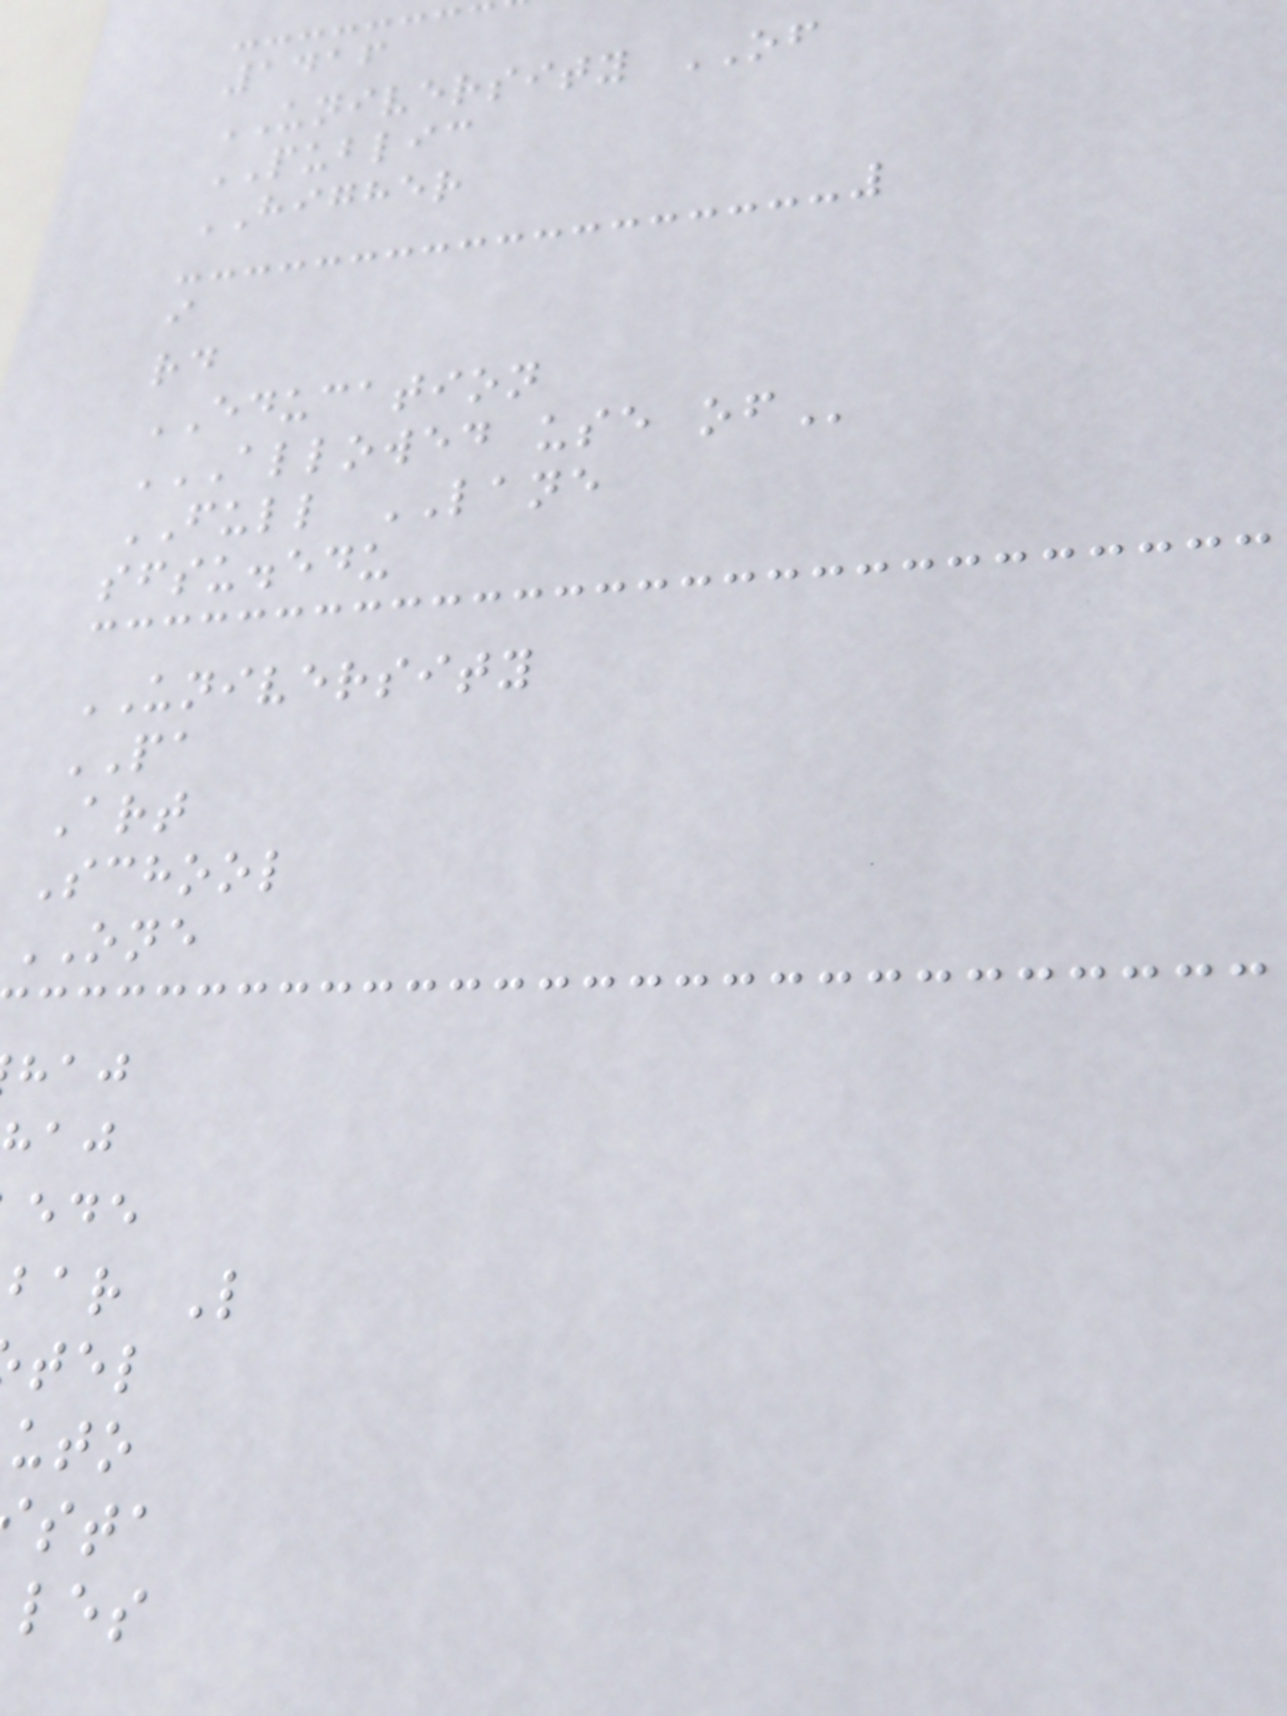1416
UNIVERSITY OF
PUBLIC
HIGHER
i
rd
EDUCATION
ALLOWED USE OF
FULL LANE
sfsu.edu
UNIVERSITY
PA
Art
School
ONE
bar L
